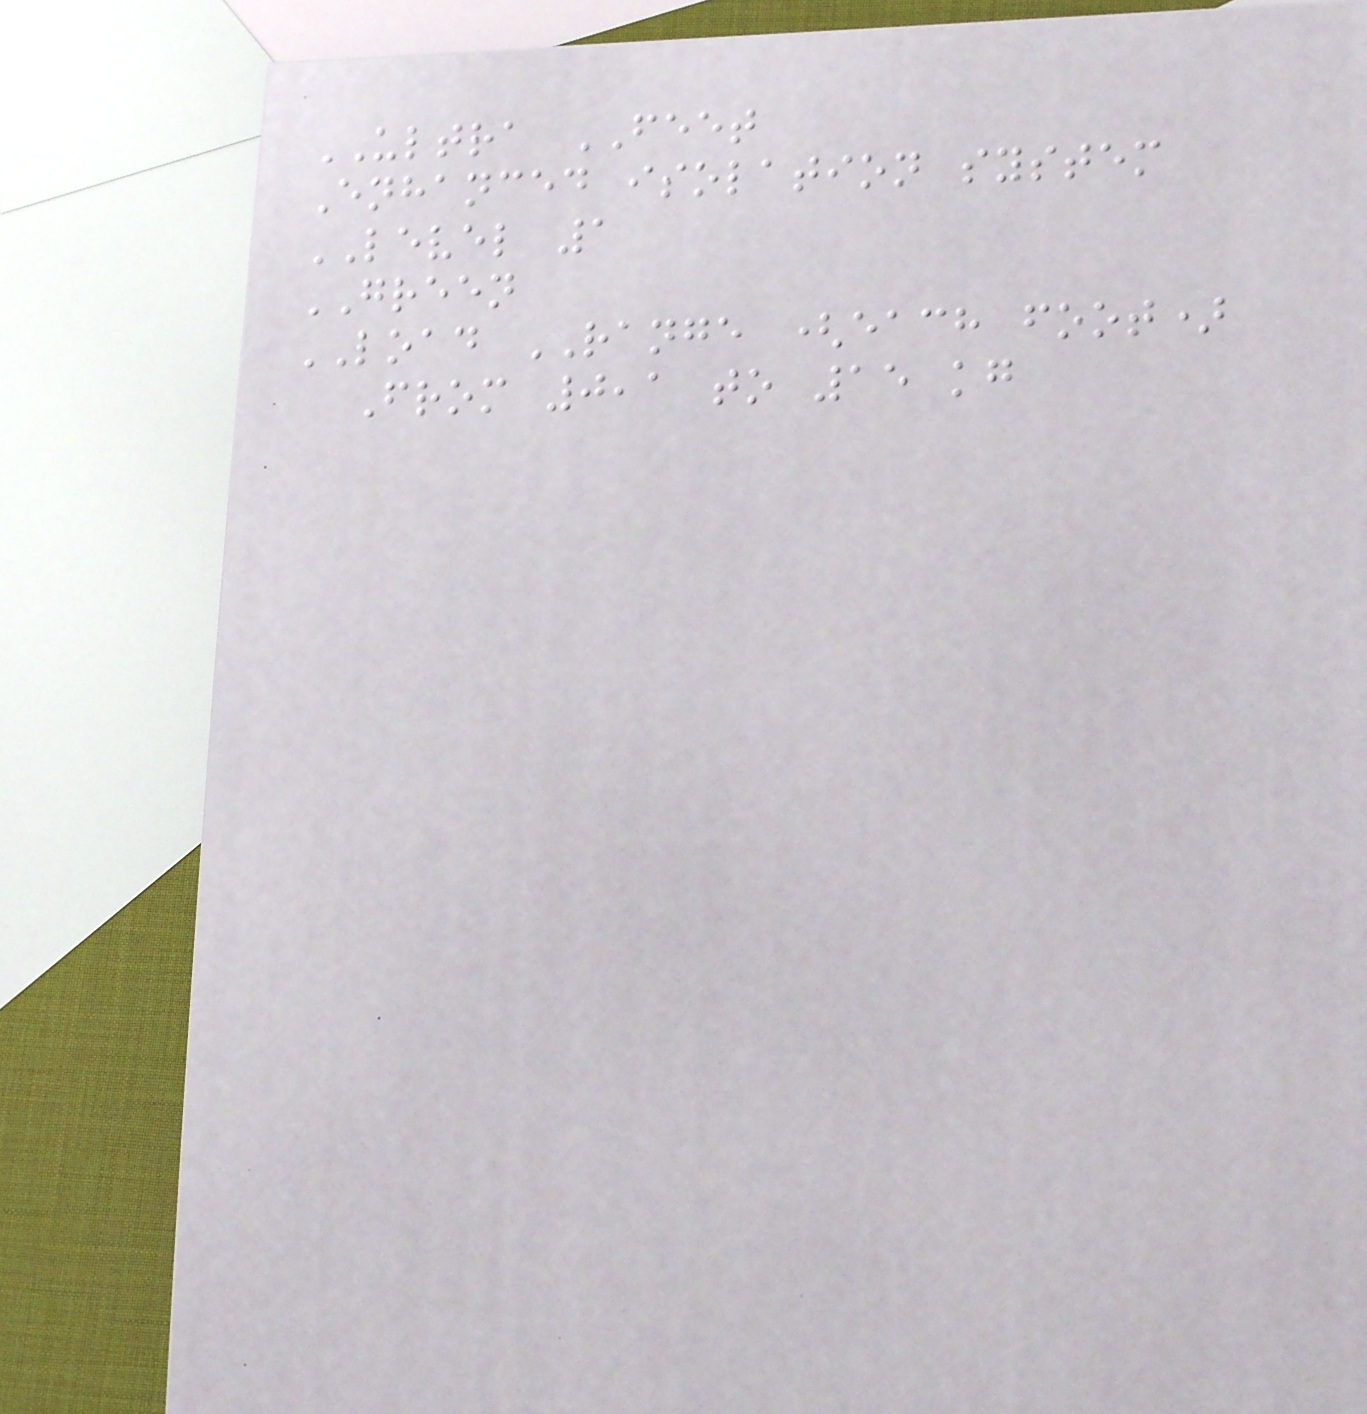ULTRA FEET
Enhanced isolation system
LEVEL 1
GREEN
LOAD RANGE (each foot)
From 0,1 to 15 kg
